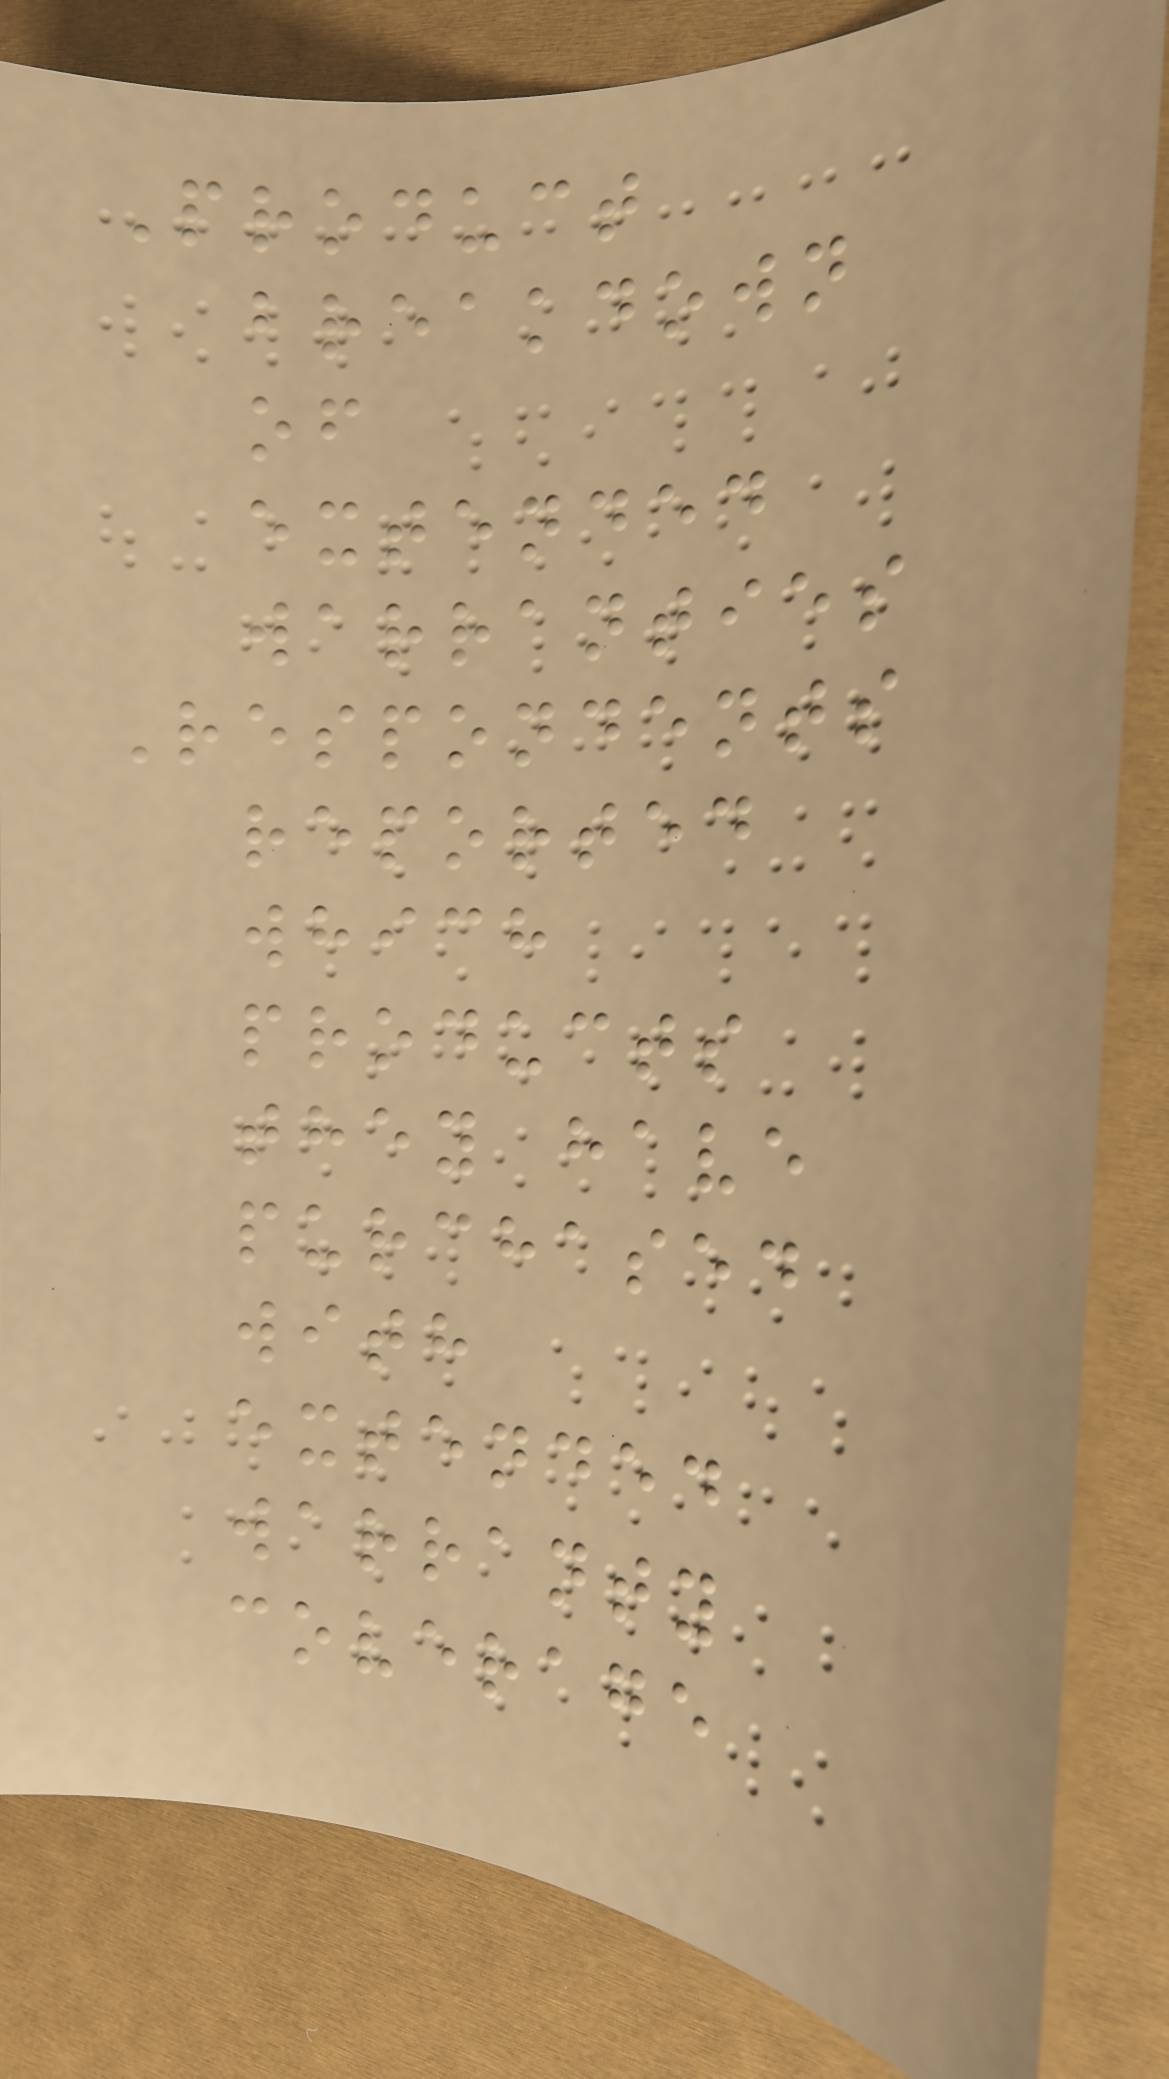Product
breakdown
of
extended
warranties
Respondents
reported
which
products
they have
purchased
with
extended
warranty
coverage
